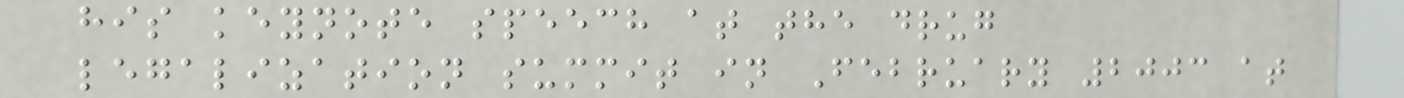his keynote speech at the drug
legalization summit in February 2003 at
